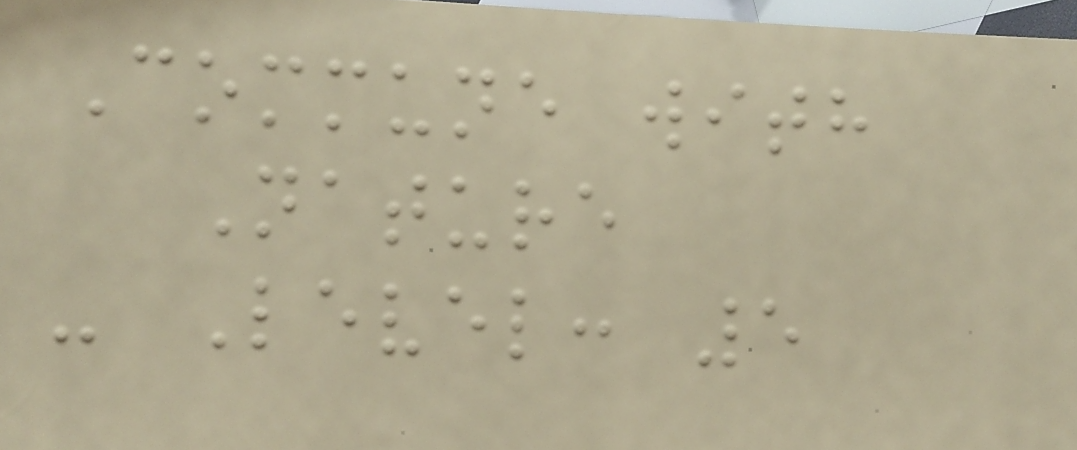Commune with
Nature
- Level: 5
